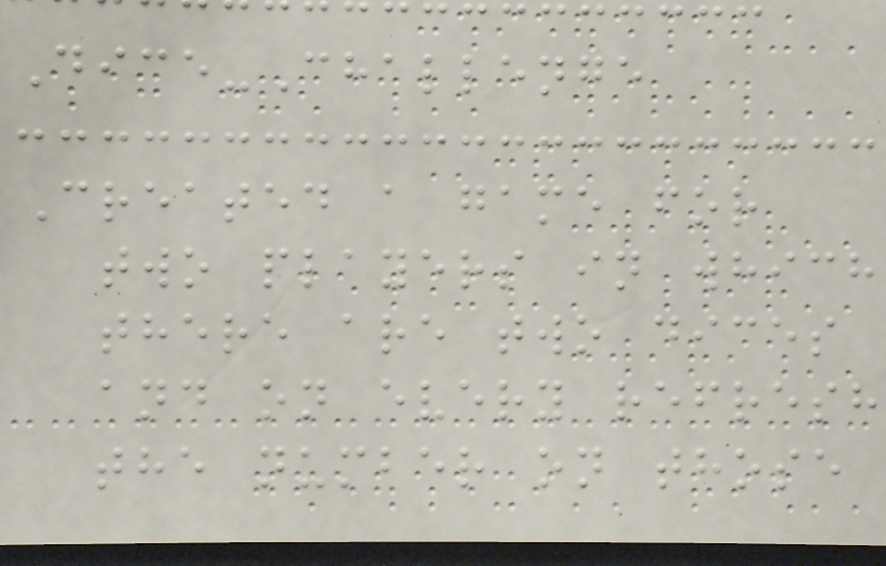Dice-Challenge
Created a game for
two players in which
there are two dices
and on every refresh
the number on those
